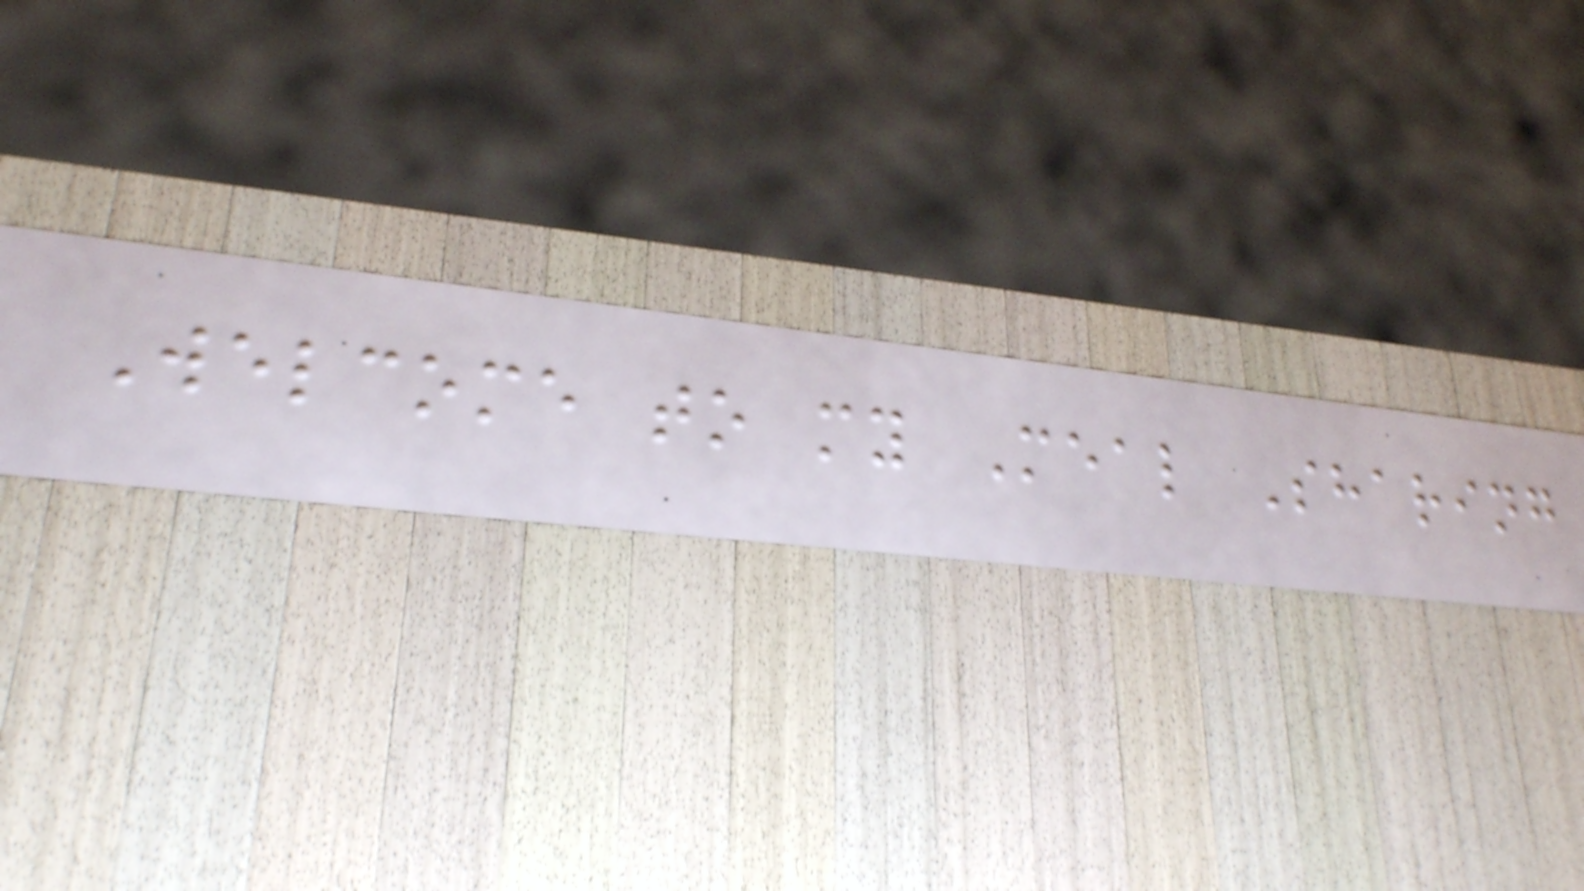Welcome to my Meal Sharing
